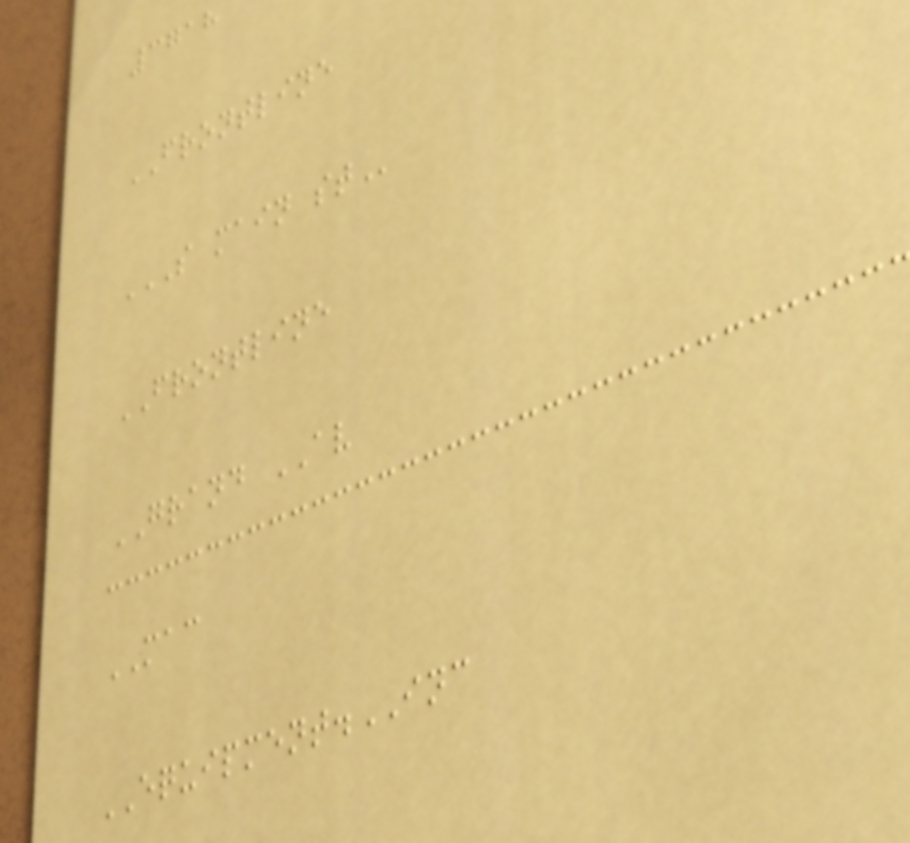3718
FRONTLINE
S MAIN ST
FRONTLINE
GRAND AV
MAC
EQUIPMENT.INC
